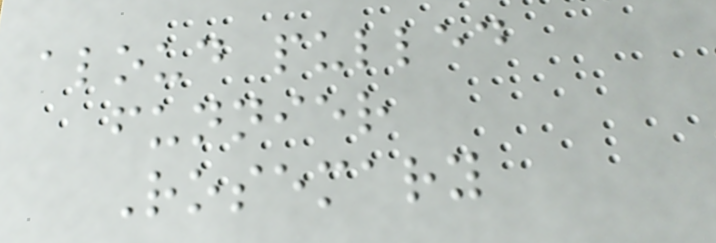aloud pulled
funnier
Rosemary
